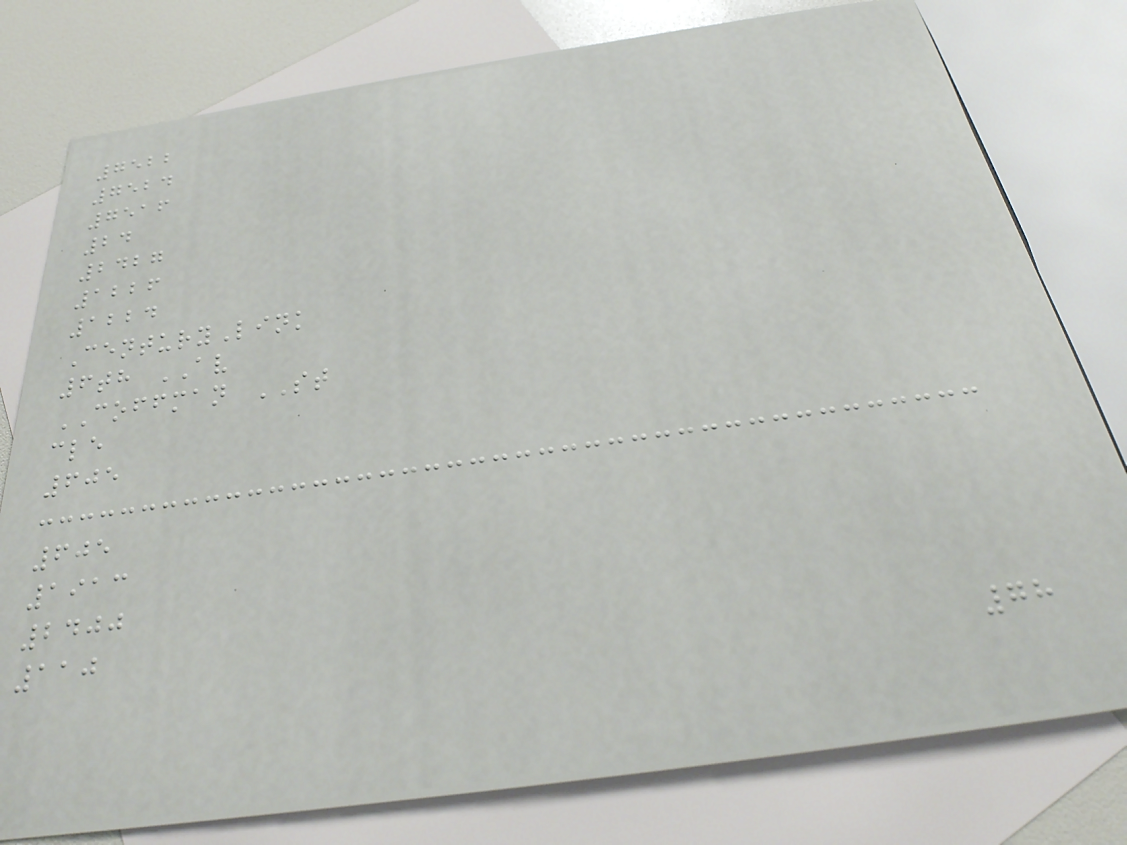7522
7524
7516
24
2427
1226
1224
CenturyLink
6th AV
COFFMAN ST
cle
605
605
1913
2400
110
78
